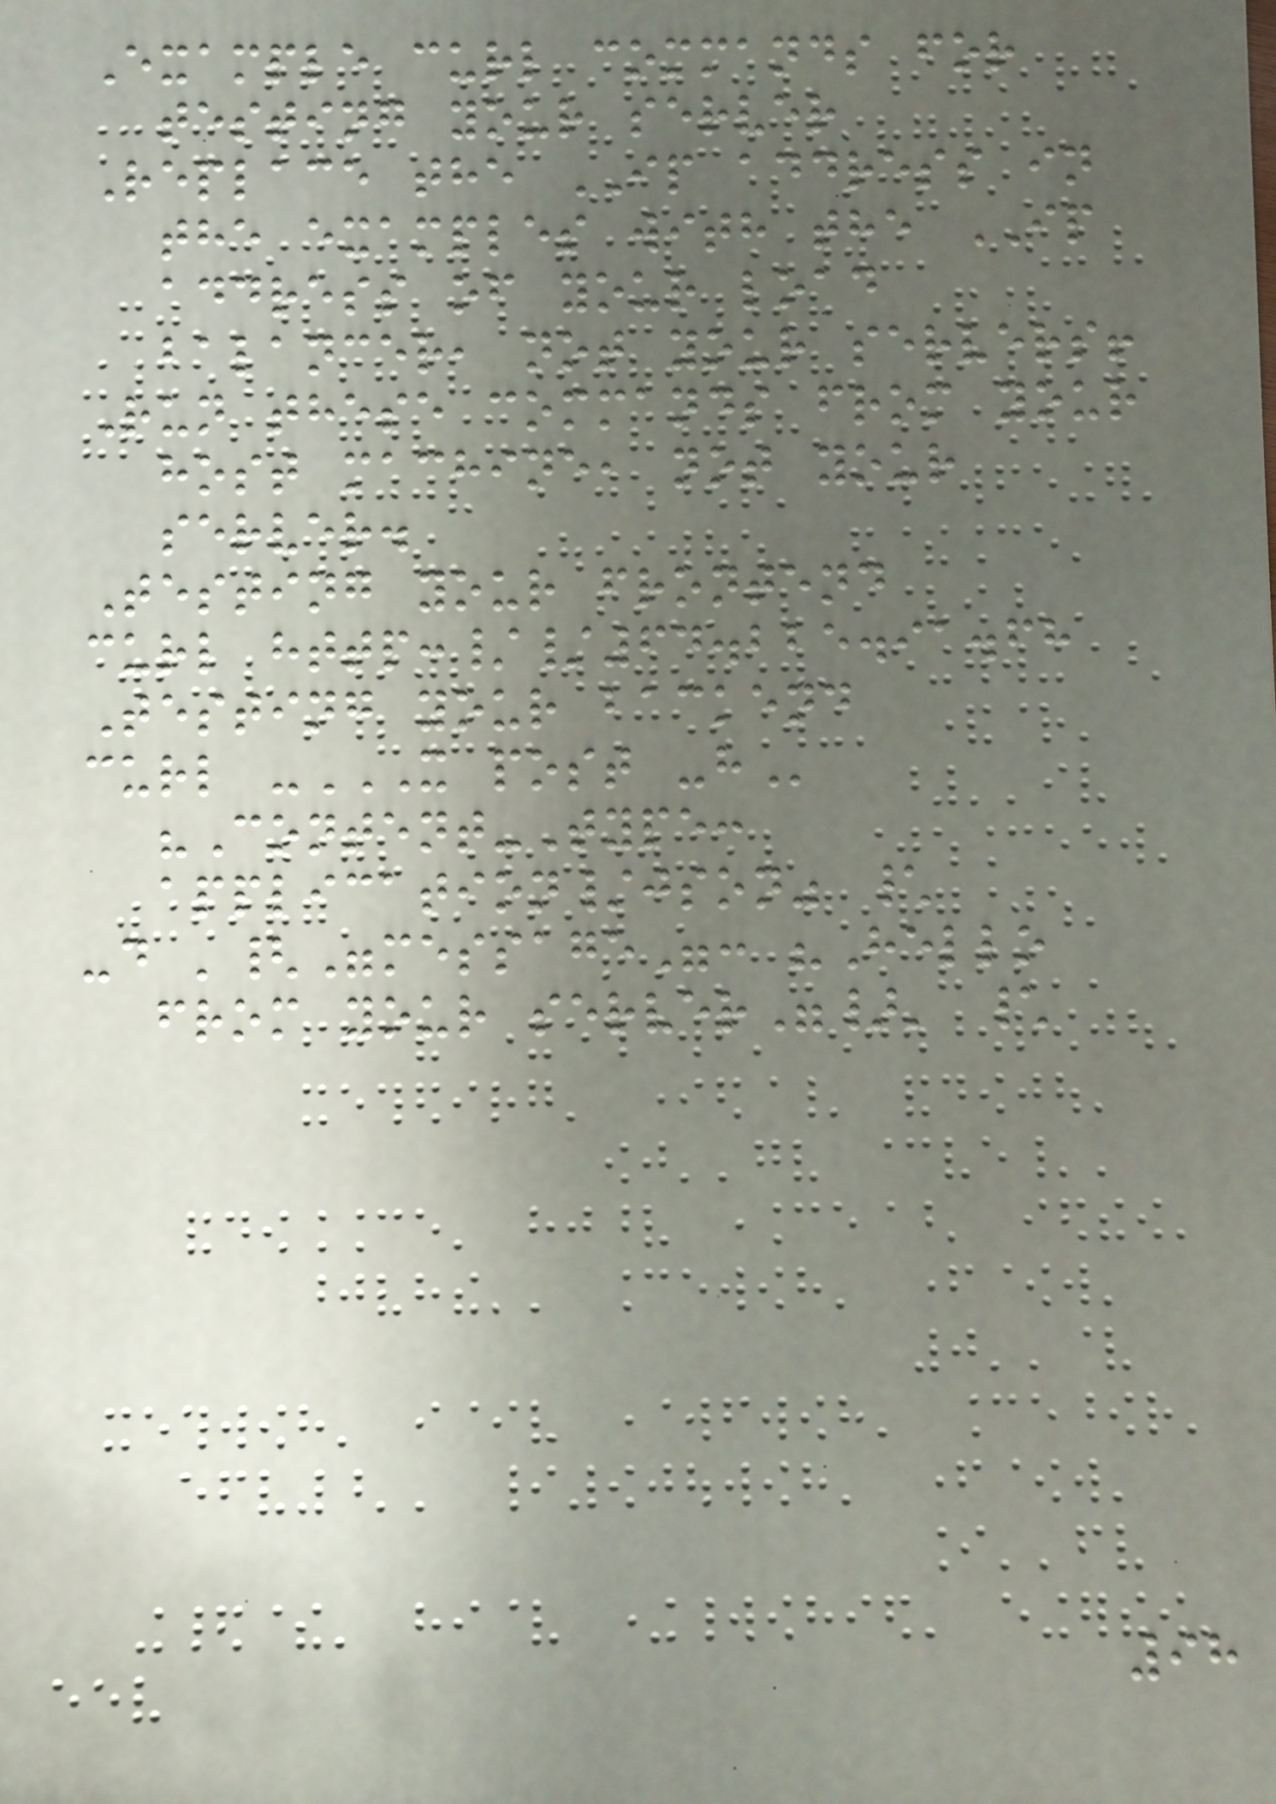Example curl commands for
testing your server
Replace the IP address in
the examples with the IP
address of your load
balancer, not your servers!
Run these commands from your
host machine, not your
server.
Testing your frontend
curl http://64.225.91.68
Testing your backend
curl -X POST -H
"Content-Type:
application/json" \
-d '{"message": "Hello
from your server"}' \
98
